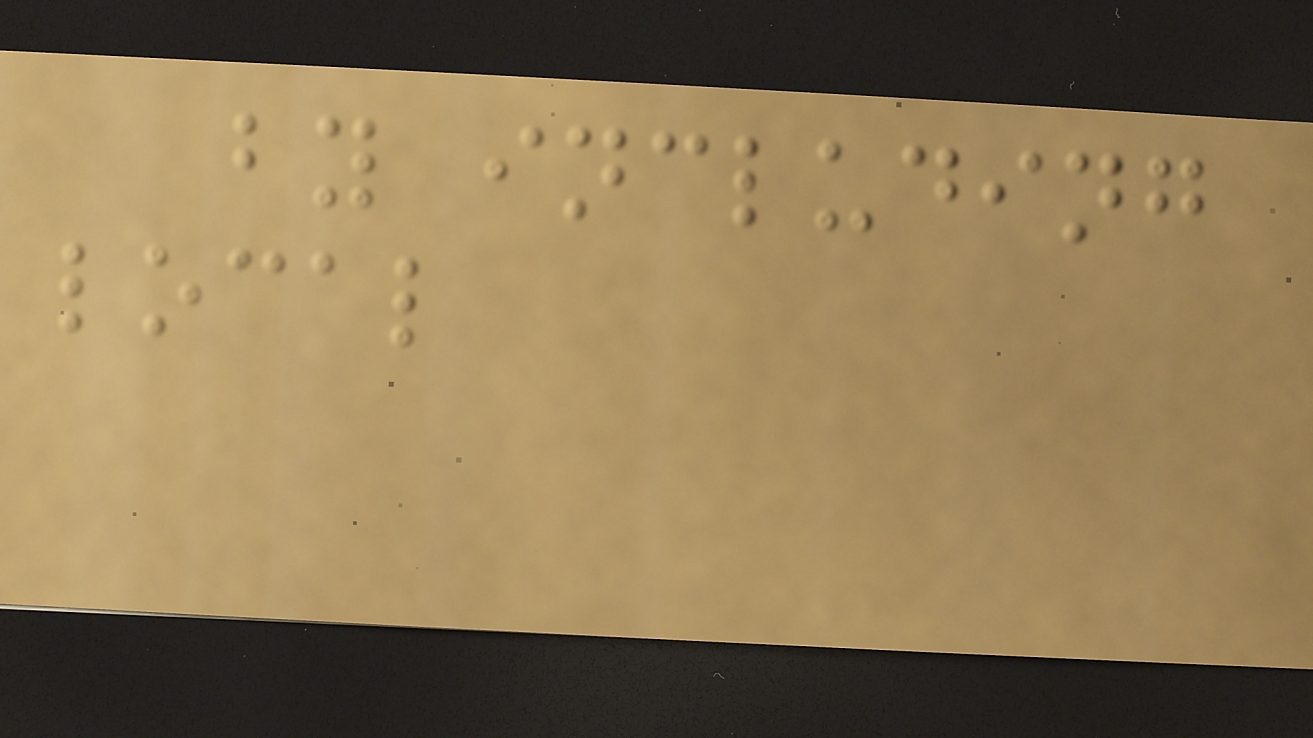by including
local
